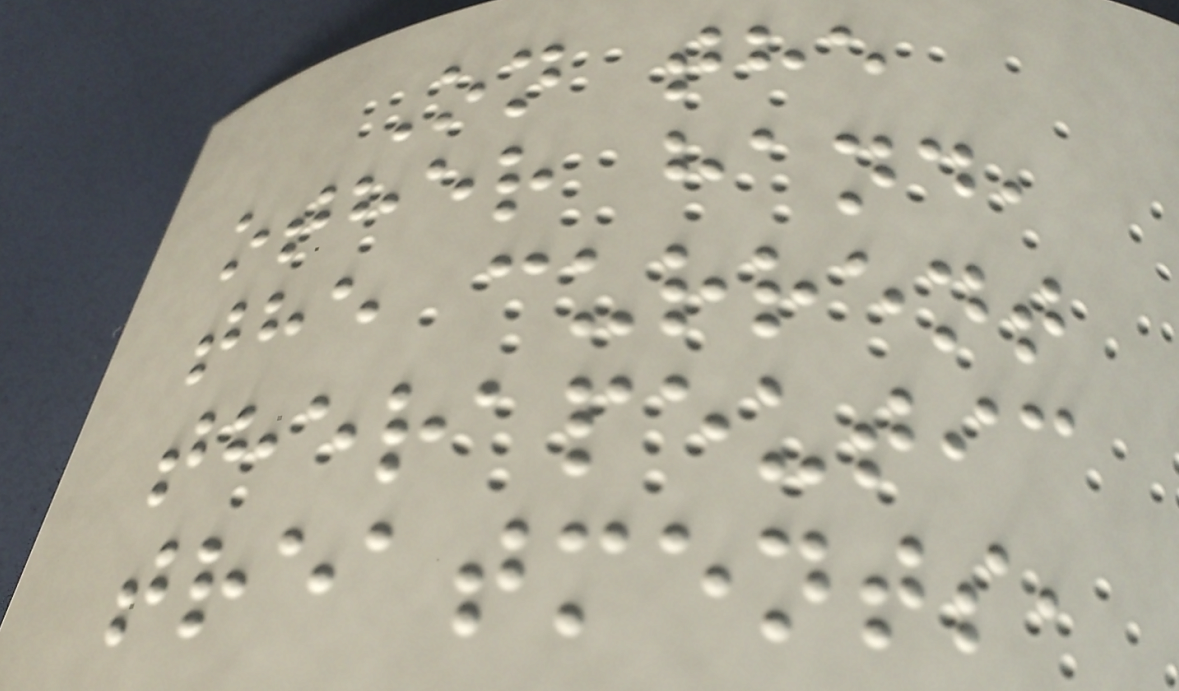On the
other hand,
the current
therapeutic
treatments,
